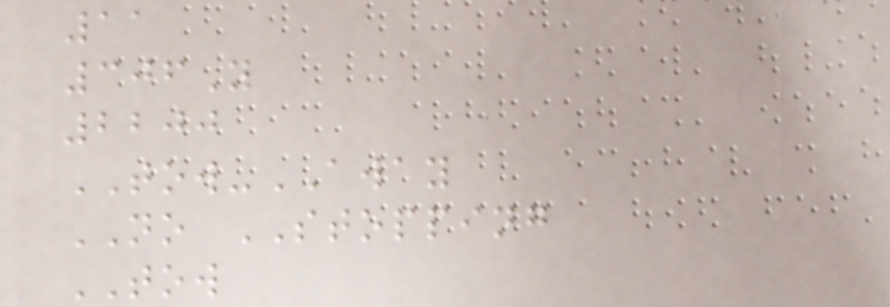11
306Y
2200
TOW-AWAY
NO STOPPING
TOW
